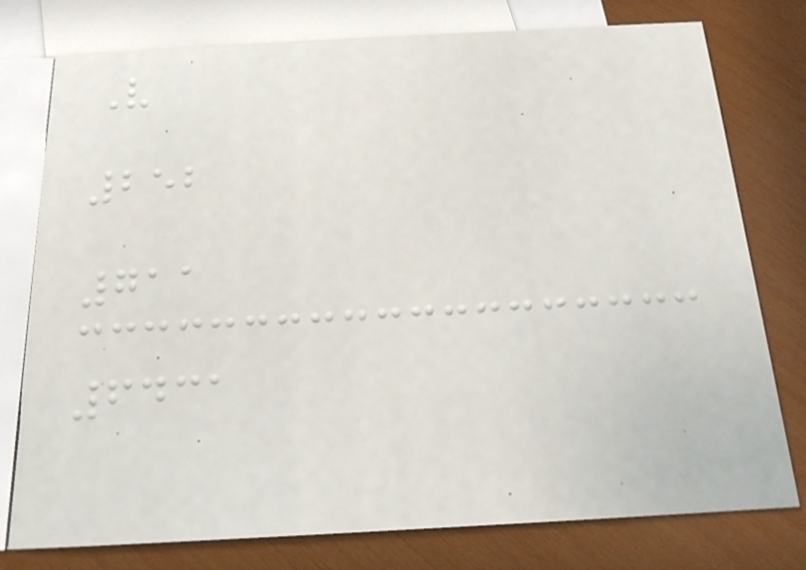V
252
711
6431
